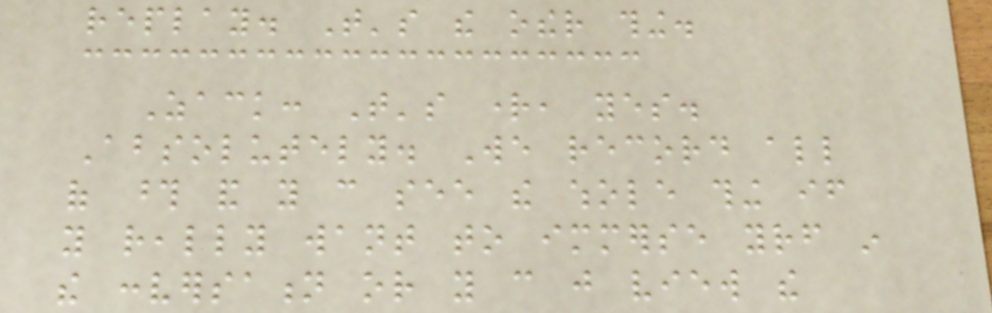replay. That's the other thing.
Zack: That's right, yes.
Absolutely. We record all
of those and you can see the whole thing if
you really want to immerse yourself in
the conversation or you can just view the
